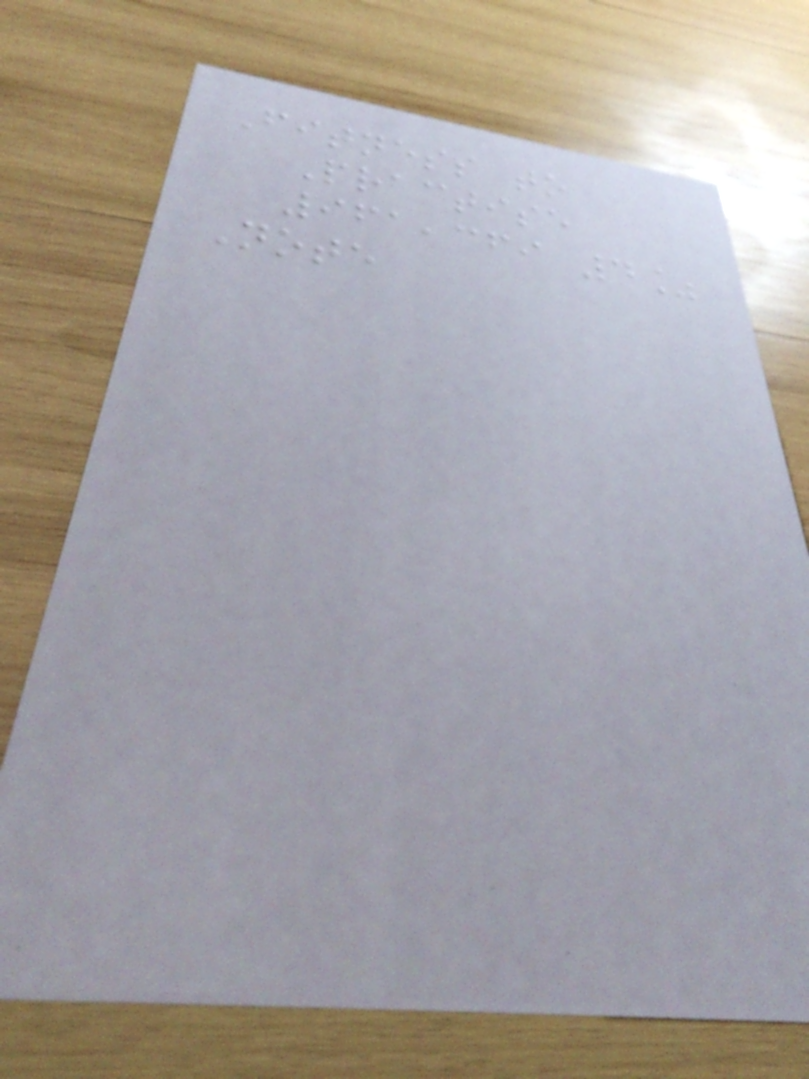Fitness to
Practise
961,369 4%
Note
